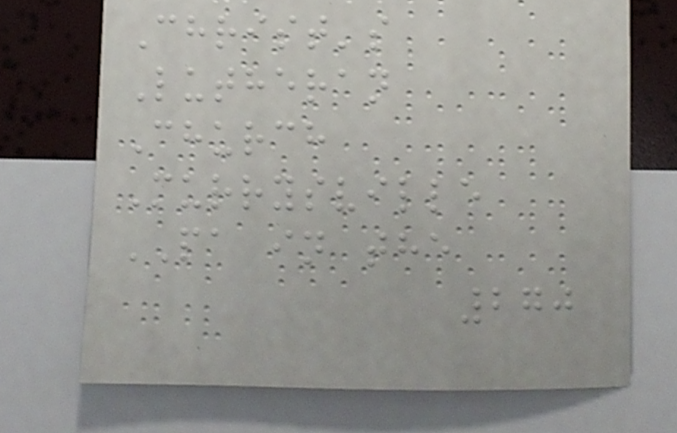Christ's
Lutheran
Church
Murrysville
PA in the
270
